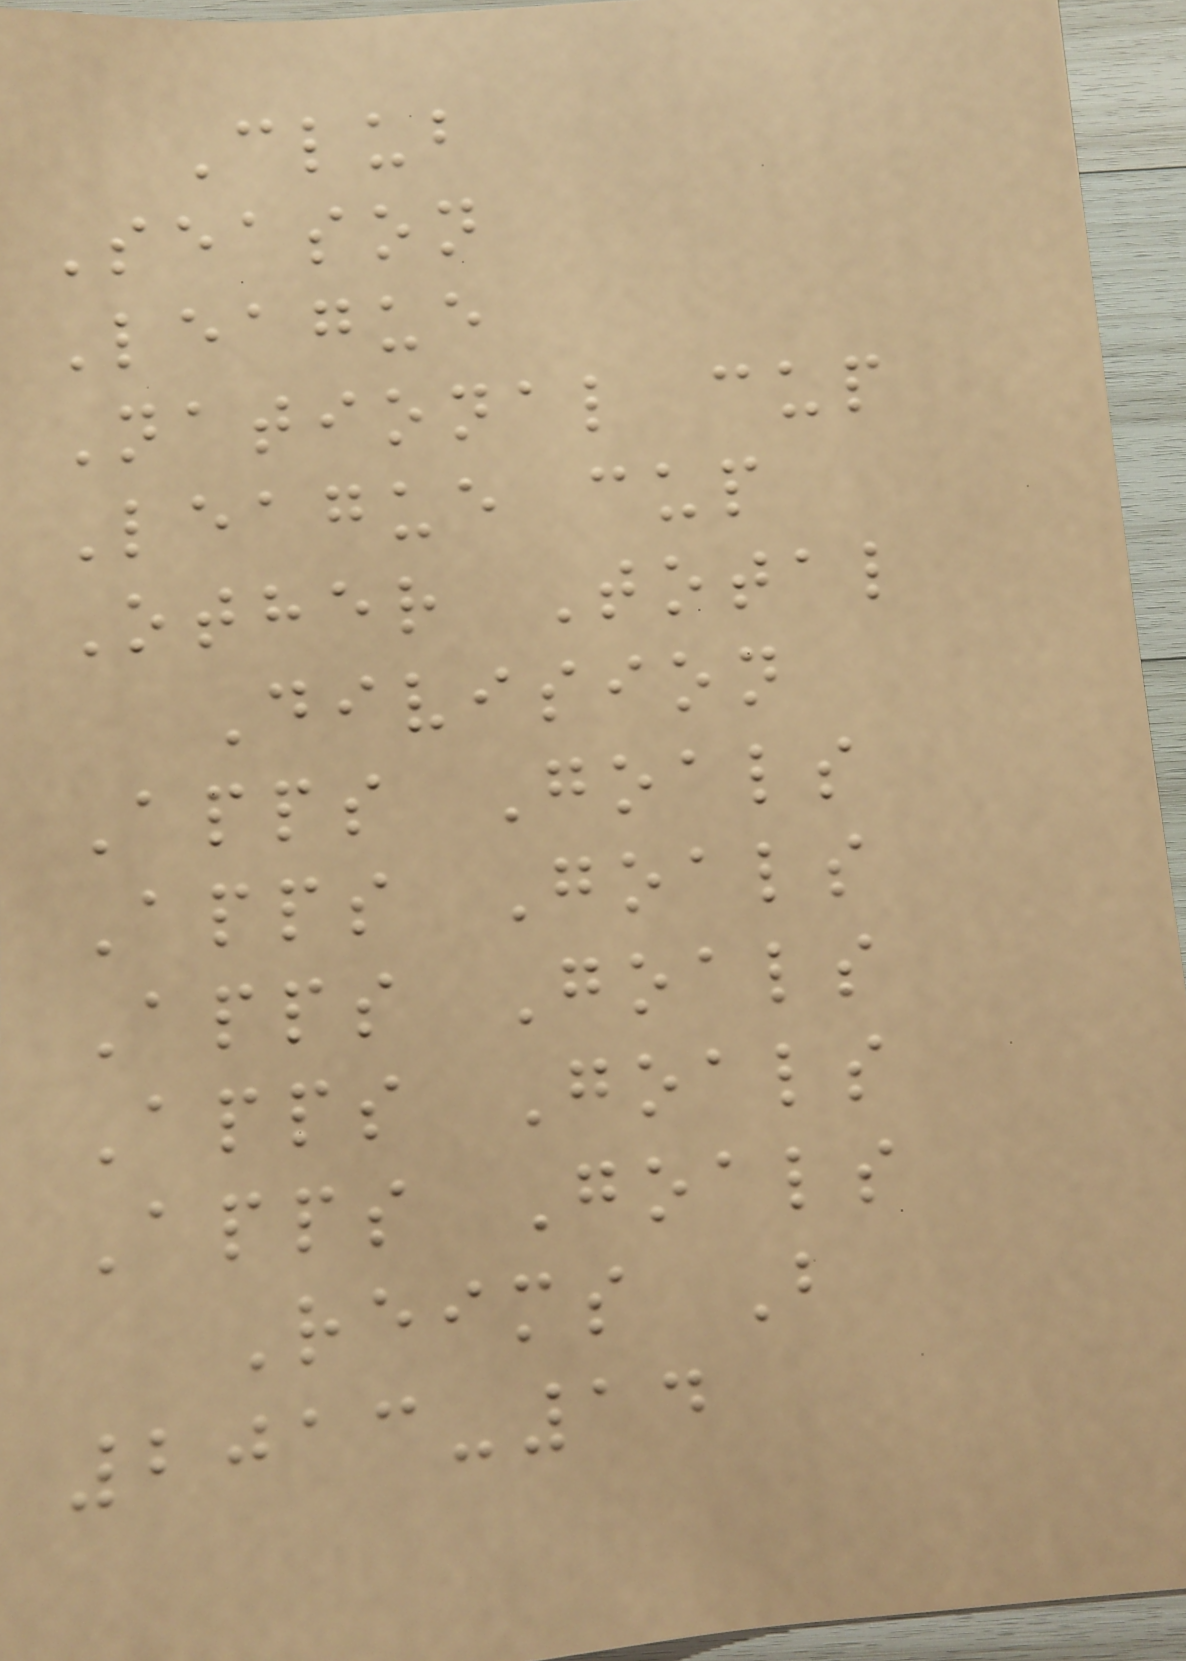Club
Season
League
National cup
League cup
Other Total
Division
Apps Goals
Apps Goals
Apps Goals
Apps Goals
Apps Goals
Reims B
2013-14
